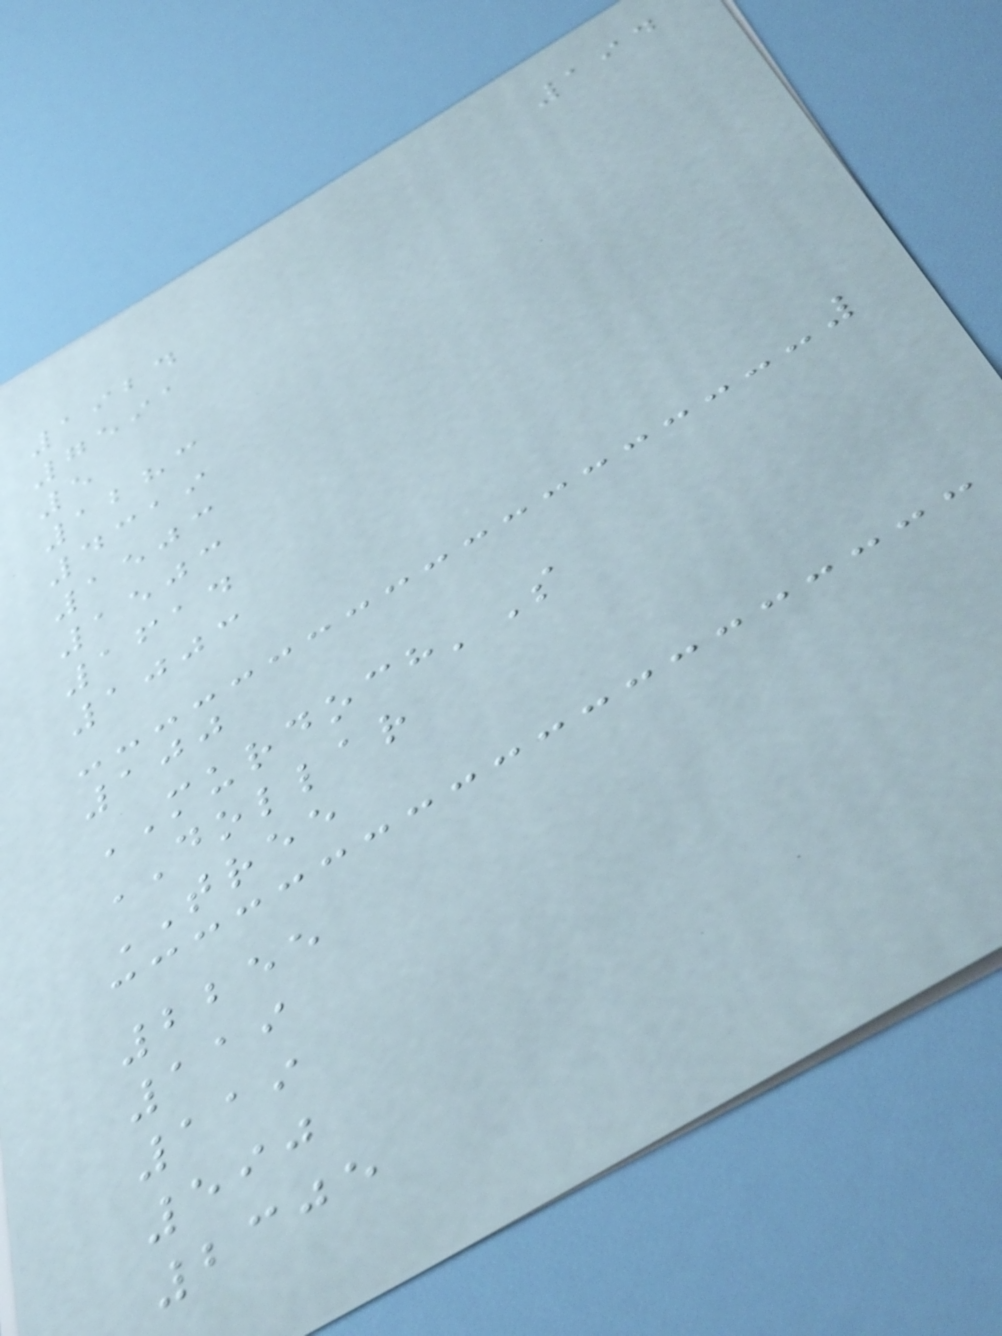194
1924
7591
5
1283
4319
1503
1503
1614
1003
100
MURDOCH'S
DOLLAR
TREE
2255
119
119
590
2305
